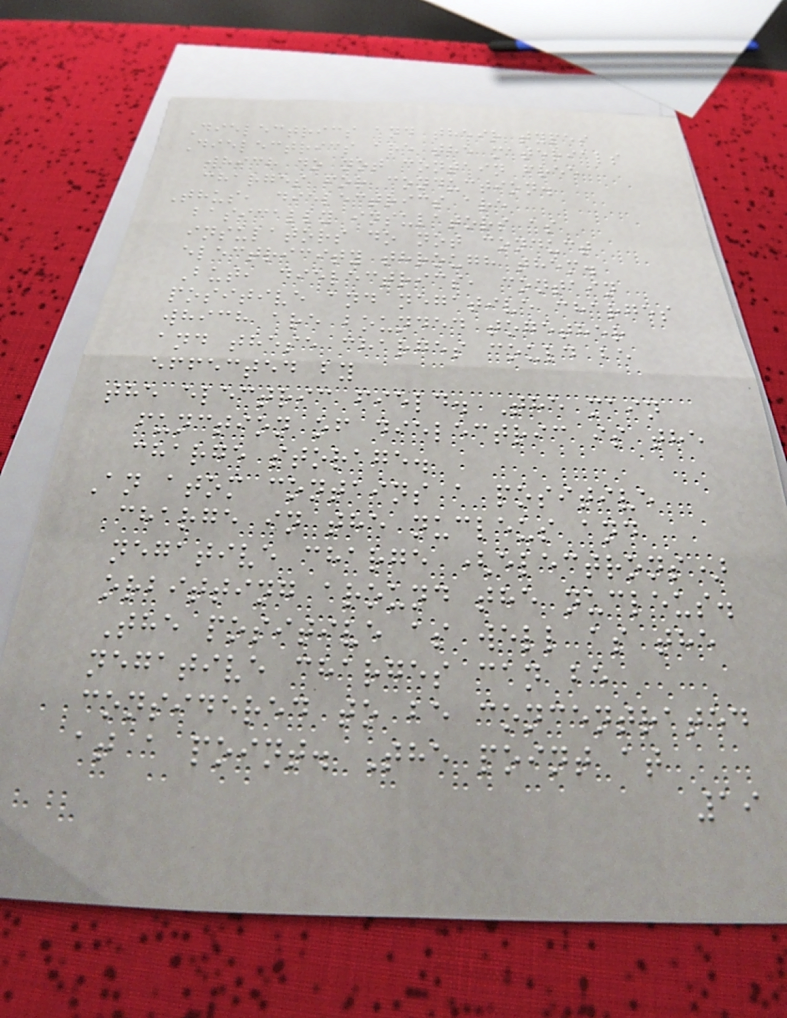Dielectrics and their types
Dielectrics are the materials
which do not contain free
charges for conduction.
Thus, dielectrics are
basically insulators as
insulators do not conduct
electricity through them.
But, dielectrics, contain
positive and negative charges
which are bounded together
and these charges could be
effected by
the electric field. The main
function of dielectric is the
charge storage.
An atom contains a positive
charge in the nucleus and
negative charge (electrons)
orbitting around the nucleus.
The positive as well as the
negative charges can be
considered to be concentrated
at a point. The point at
19
